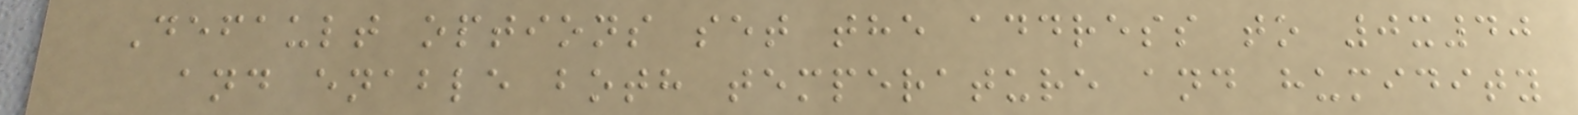Default options set the address to 0x40
and enable both temperature and humidity
